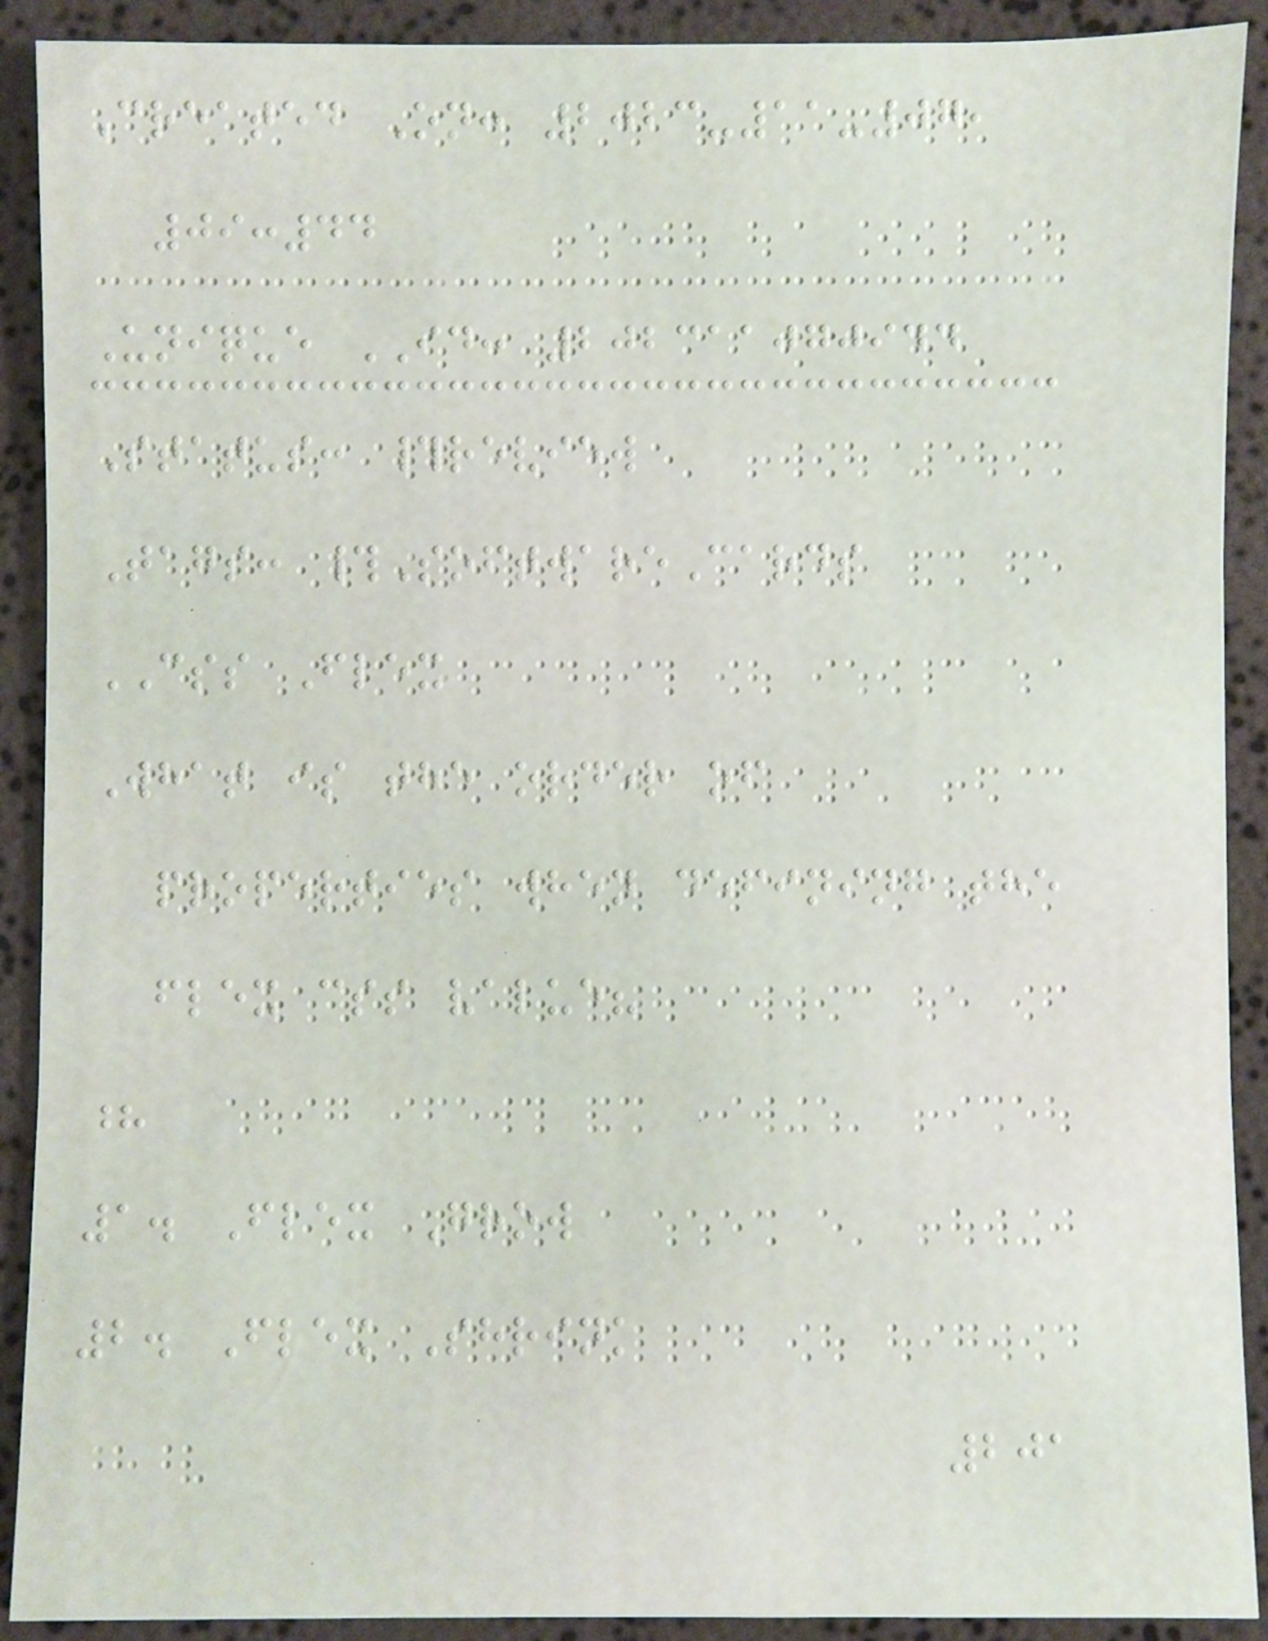Created On: 2023-11-07,
09:44
Unique ID: 202311070944
Status: #review
Tags: #SoftwareCards
CSS Flex
What is the order of
properties when defining the
flex css value?
?
1. Flex Grow
2. Flex Shrink
201
